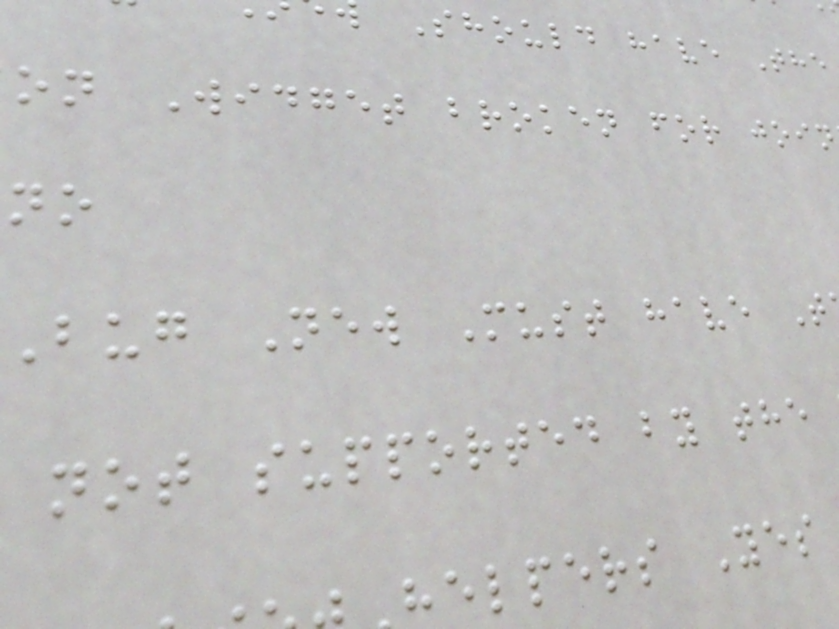Should have The
on Widget broken for join
bug New Must have T
not supported by the
elpers Yes
